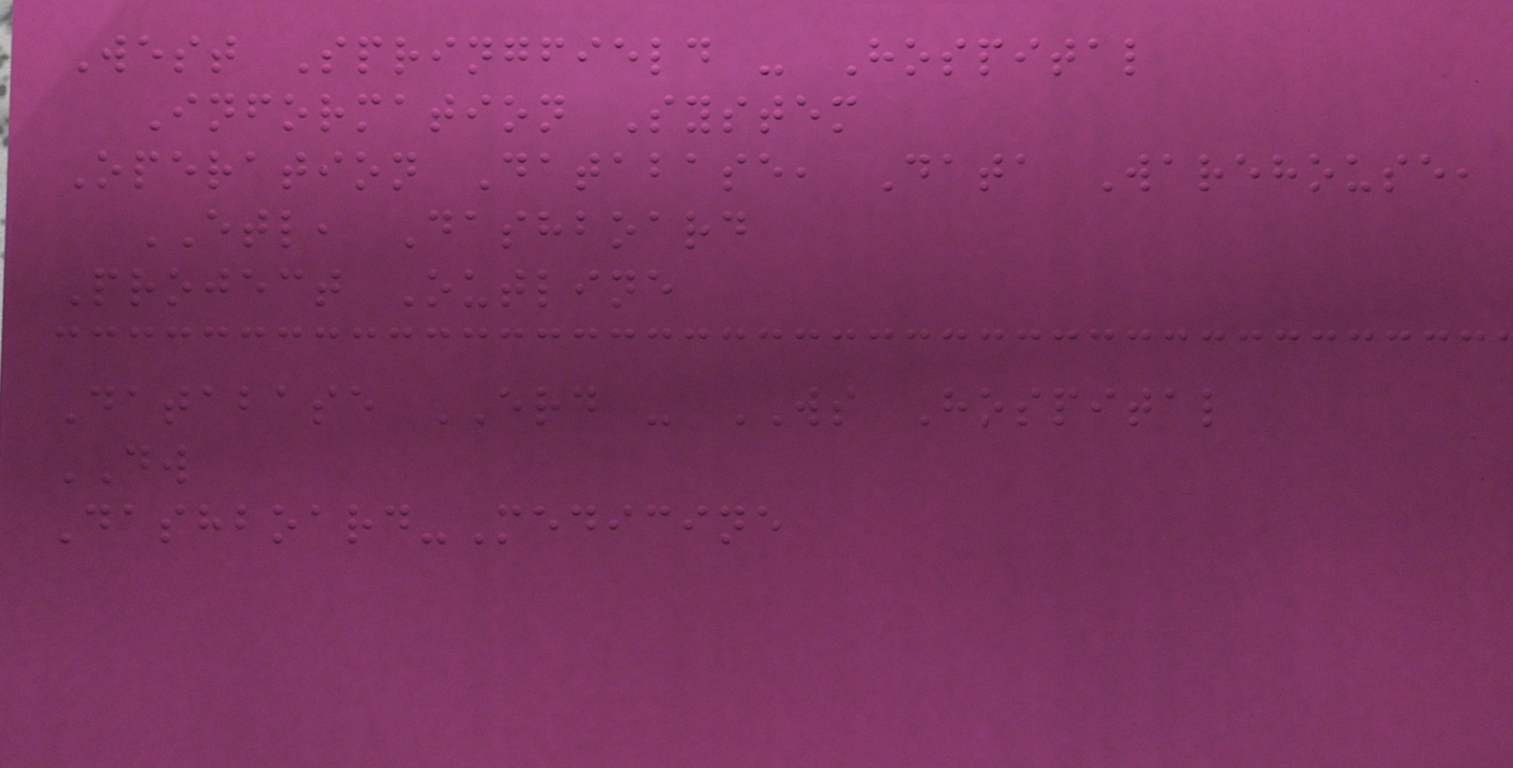West Springfield - Hospital
Information System
Operation Database, Data Warehouse,
ETL, Dashboard
Project Outline
Database ERD - WS Hospital
DW
Dashboard-Medicine
